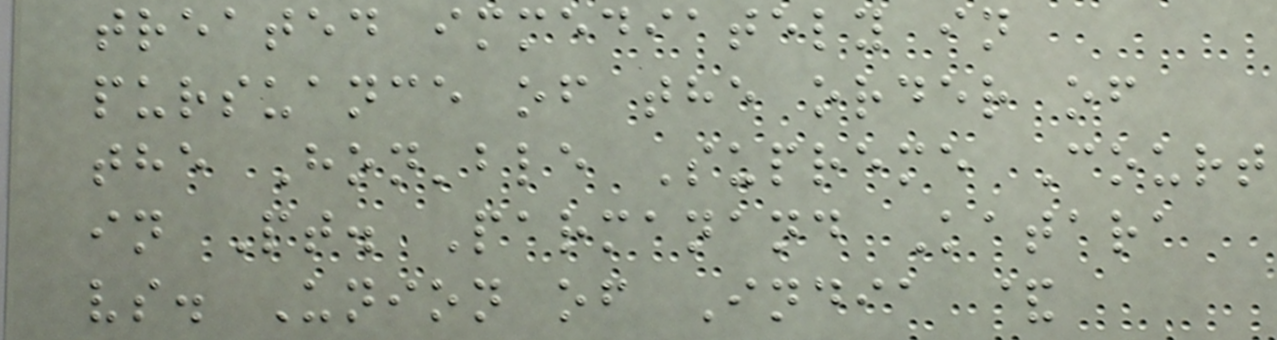treated immediately in
pursuance of the order of
the Hon'ble Supreme Court
in Pt. Parmanand Katara
vs. Union of India &
